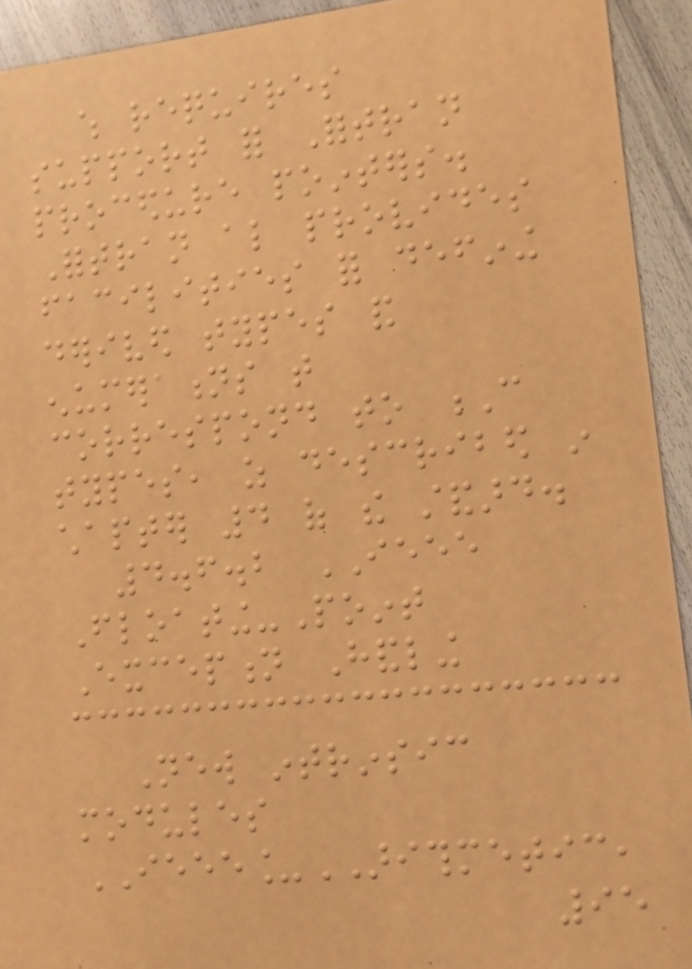which requires
support for Fortran
procedure pointers.
Fortran also provides
facilities for defining
derived types and
enumerations that
correspond to C
types, as described in
chapter 4 of the standard.
4.6.2 IEEE
Floating-Point
Exception Handling
New intrinsic
modules
IEEE_ARITHMETIC,
95
